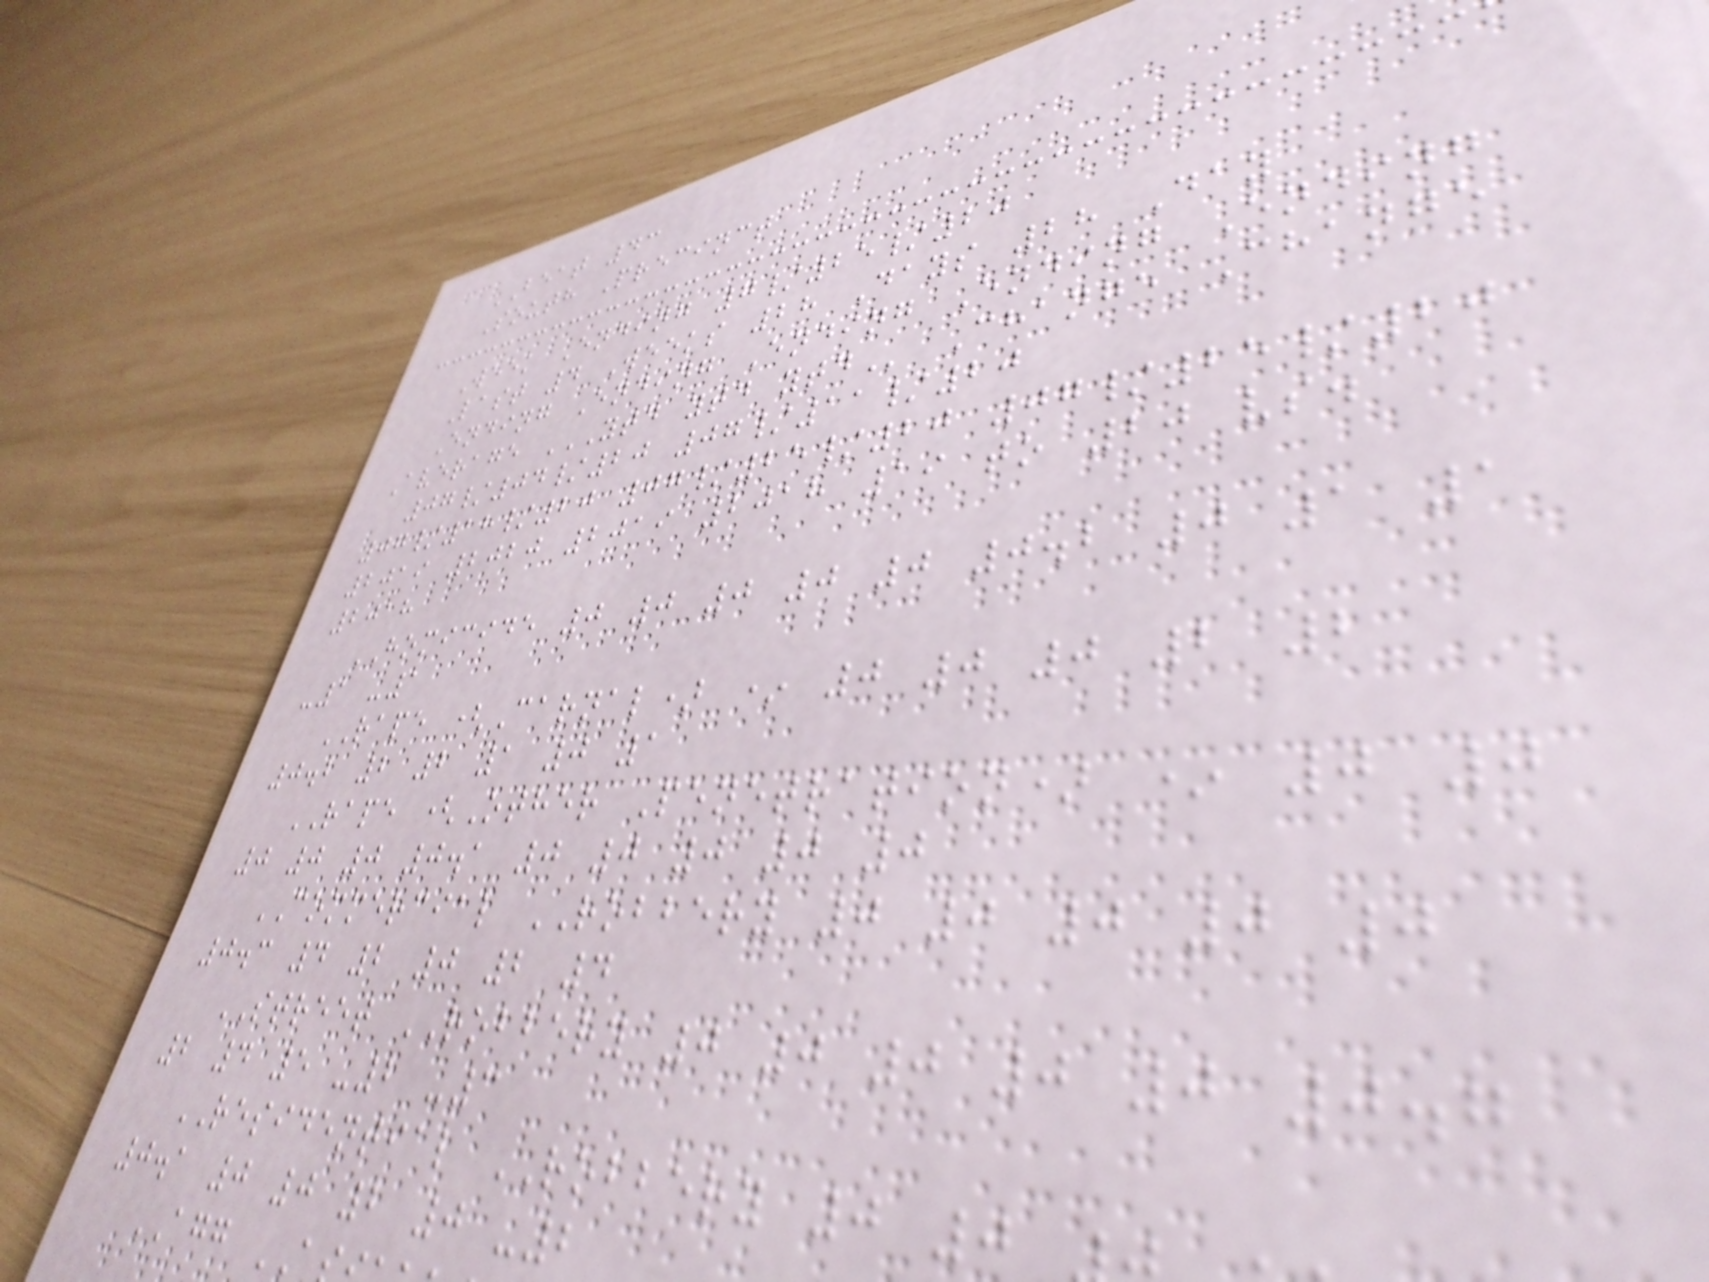BEAT 43
South Precinct
Week Ending 7/25/20
Last 4 Weeks 28 Days 28 Day
Ending Ending Ending Ending Ending
Average YTD YTD YTD Change Change
07/04/20 07/11/20
07/18/20 07/25/20 07/25/20
2019 2020 2019 2018 19 to 20 vs.
2018
HOMICIDE 0 0 0 0 0 0.2 0 1 1
-1 -1
RAPE (Carnal) * 0 0 0 2 2
0.2 2 2 1 0 1
RAPE (Other Penetration) * 0 0
0 0 0 0.1 0 0 0 0 0
COMMERCIAL ROBBERY 0 0 0 0 0
0.3 4 2 0 2 4
STREET ROBBERY 0 0 0 0 0 0.7
2 4 5 -2 -3
RESIDENTIAL ROBBERY 0 0
0.1 0 0 2 0 -2
